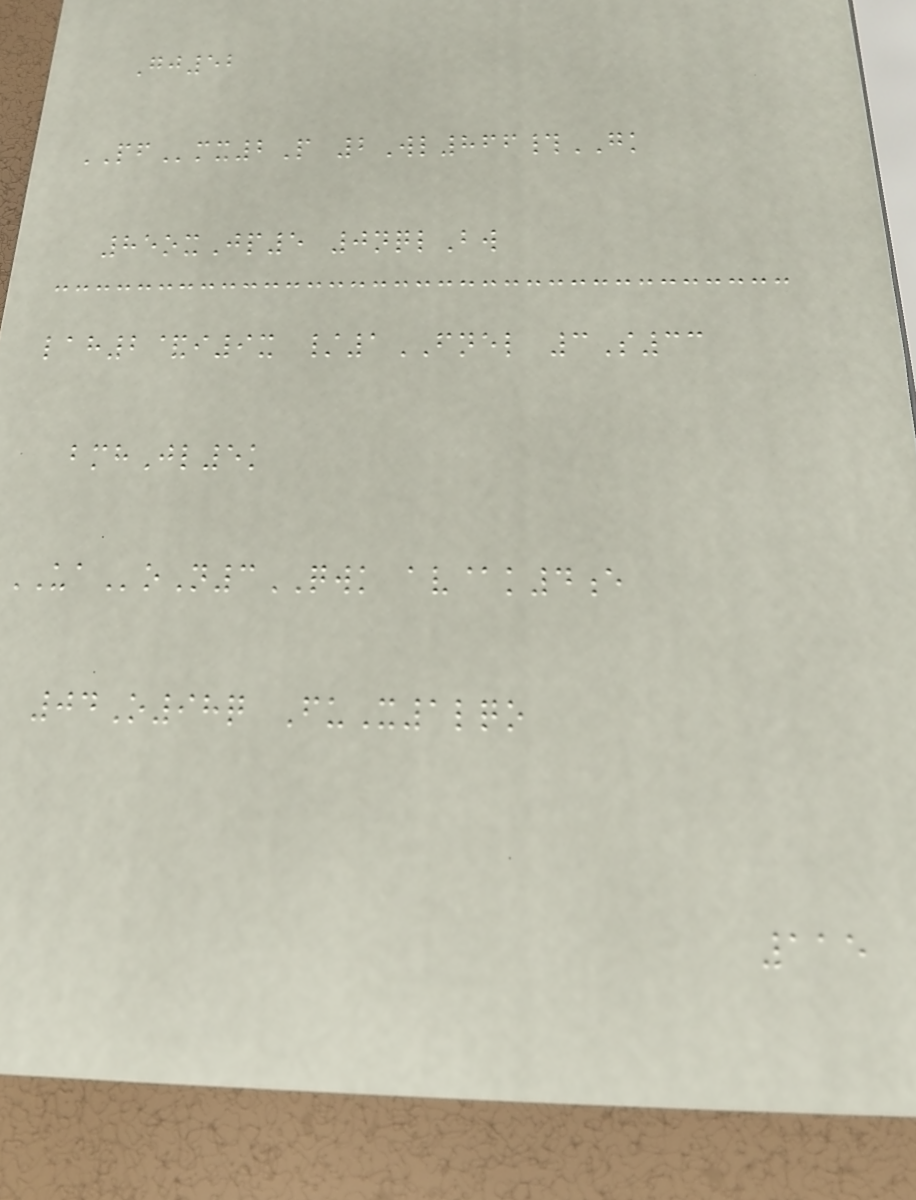Gj52
PFmx2P 2Wl866#GK
85oxJp5 0nqlBw
lah2&i9x /1FNEL 3S33
bmhJl5k
UAoN3QWK av@k4e
04O98q FuX1lqo
115
